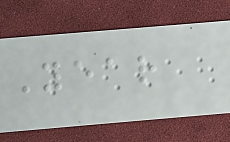Year
